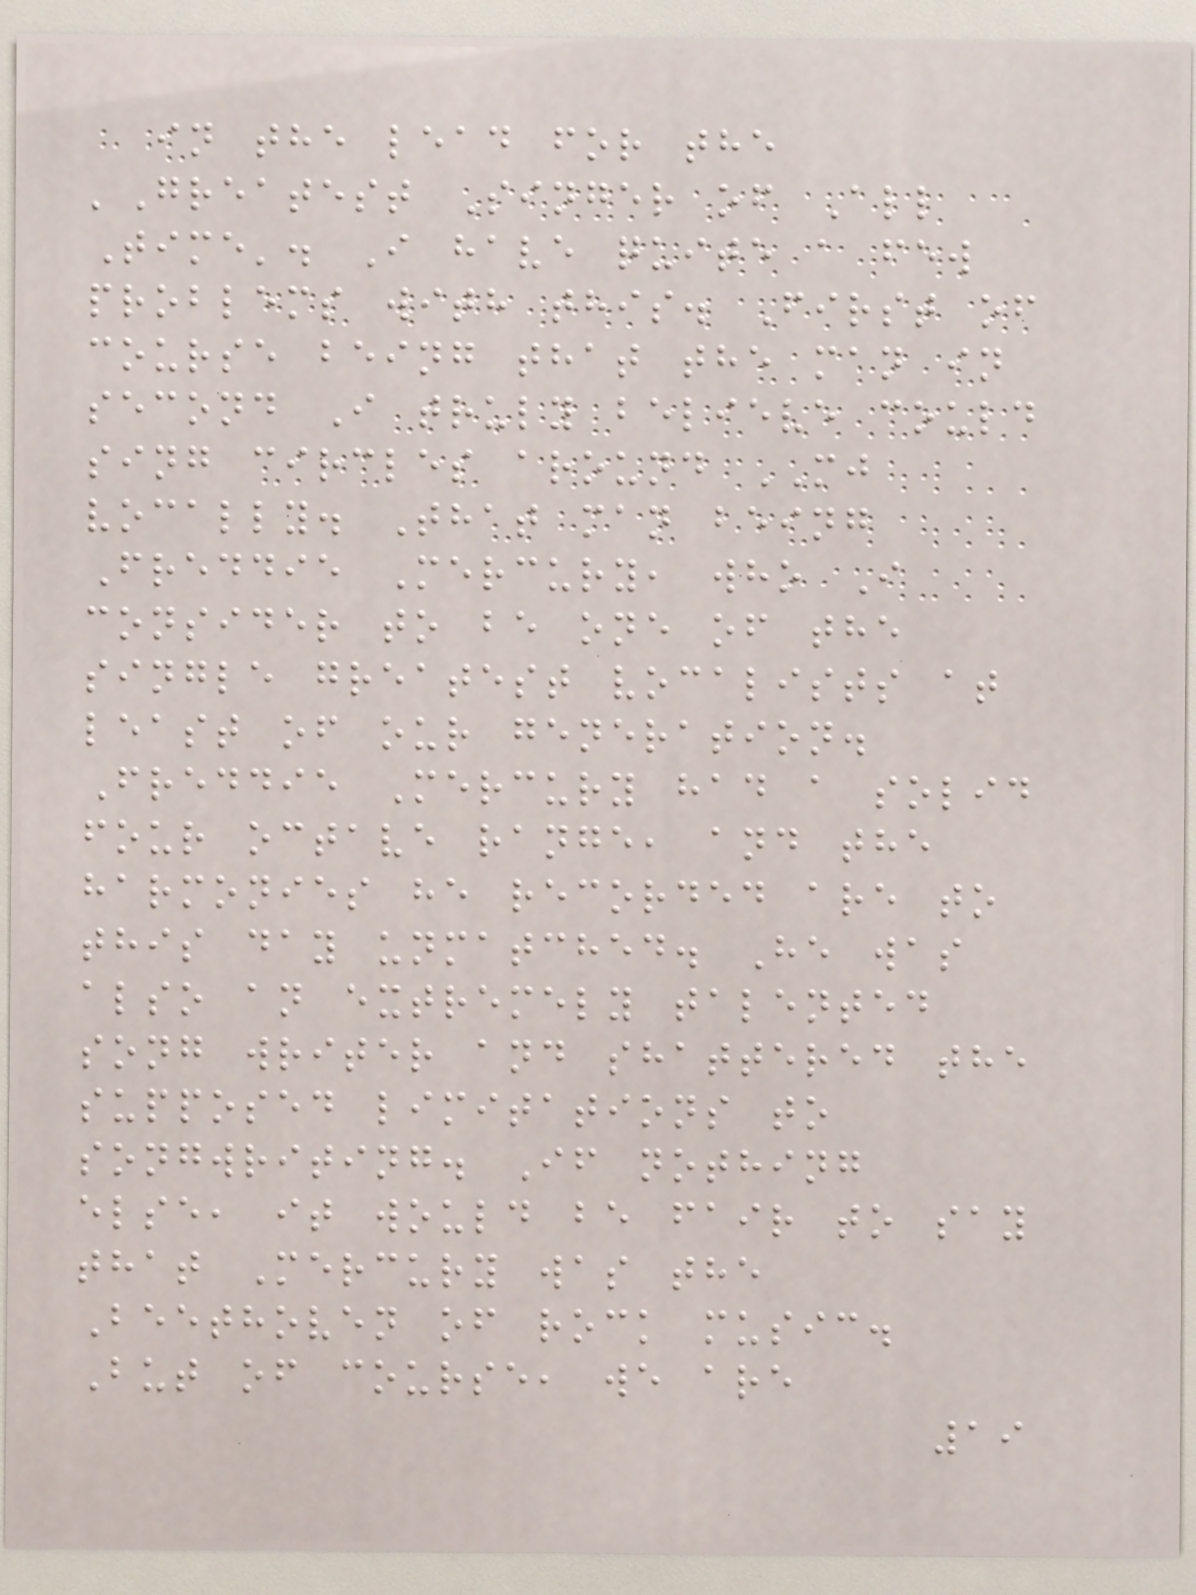in the lead for the
'Greatest Singer of All
Time'. I have quite a few
problems with this. First of
course being that the man in
second I truly believe could
sing circles around MJ
vocally. That man being
Freddie Mercury, who I
consider to be one of the
single greatest vocalists at
least of our generation.
Freddie Mercury had a solid
four octave range, and the
harmonies he recorded are to
this day unmatched. He was
also an extremely talented
song writer and shattered the
supposed limitations to
songwriting. If nothing
else, it would be fair to say
that Mercury was the
Beethoven of rock music.
But of course, we are
19
